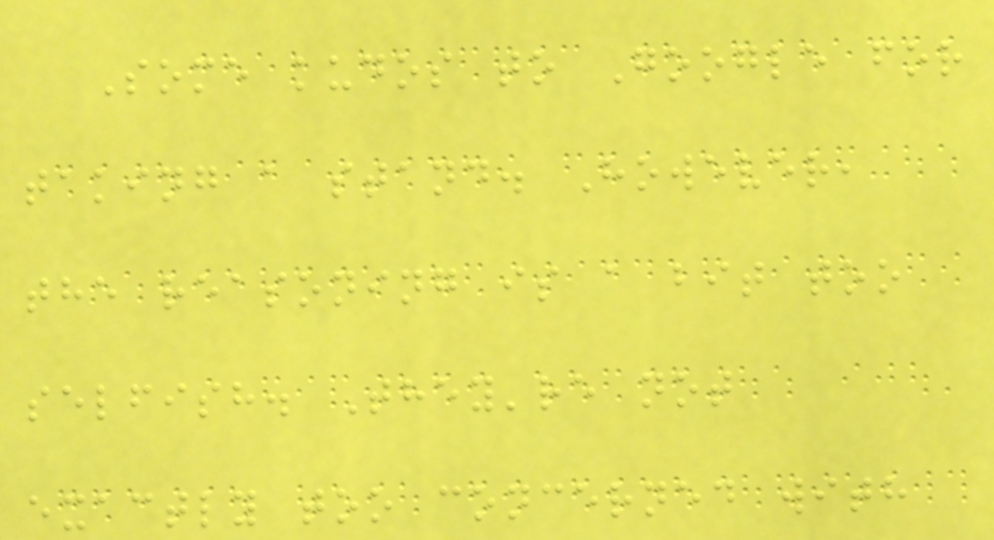Some kudos to Google for
taking a stand. However,
the reasoning is a bit too
selfish. They're not
exactly too concerned with
